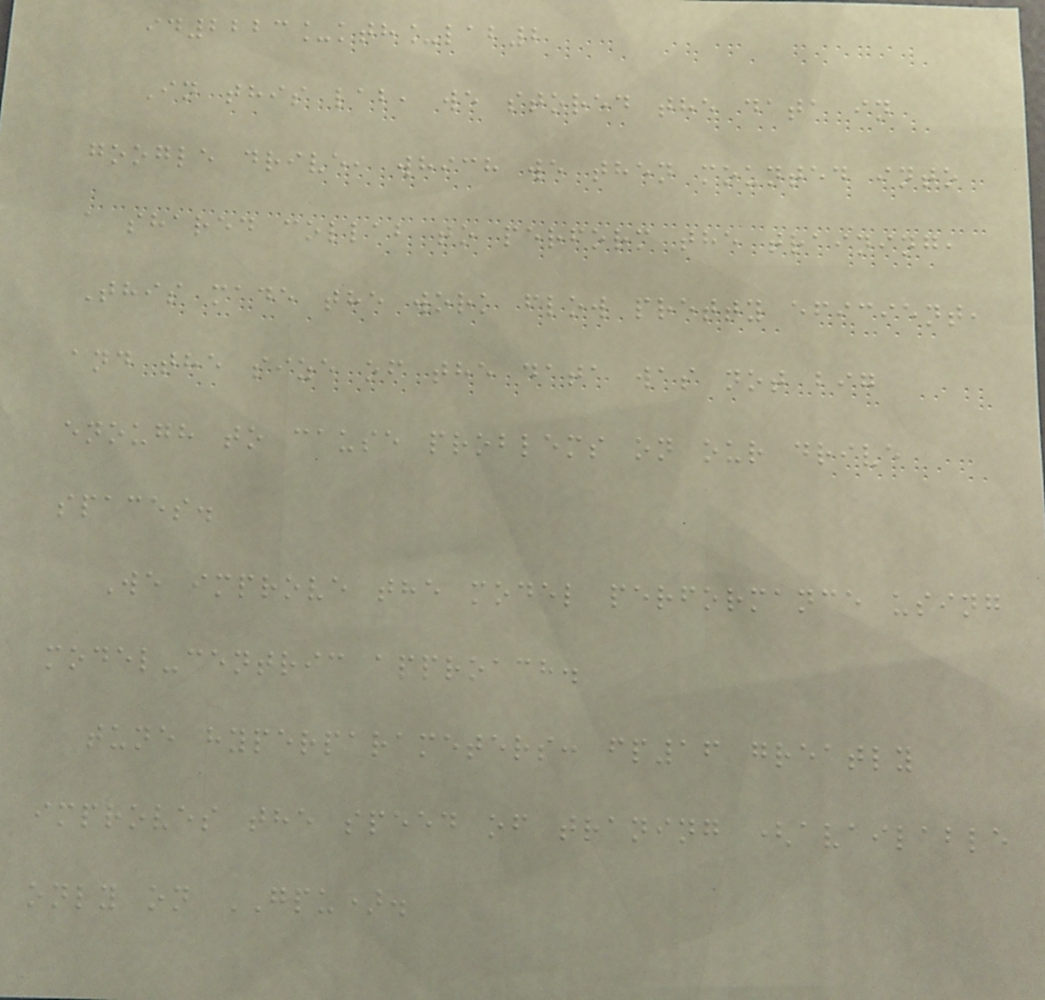id2223_kth_lab2
In this lab, we stored the data in
google drive, which we then mounted into
a shared collab to perform the training,
This made the work flow pretty eficient,
and the size of the data was not big
enough to cause problems on our drive
spaces.
We improve the model performance using
model-centric approach.
tune hyperparameters: fp16 greatly
improves the speed of traning (available
only on GPU).
